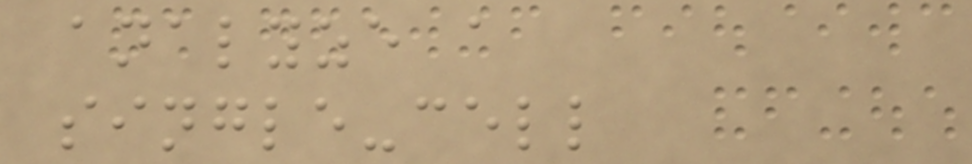analyze a
single-cell
